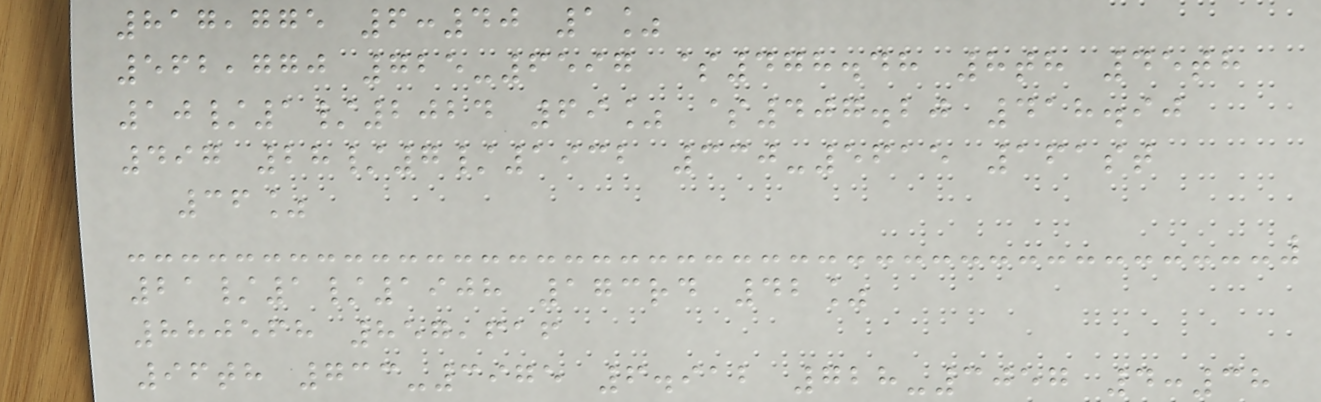817,775 6:40 1%
562,770 725-6597 $478.48 8th 45th
10/1/2024 69% $407.20 418.90
497 28/7/1932 330-5615 161st
36%
21/1/1908 173rd 42%
880568 857,616
96th 733-3975 6.912 728-3057 4:38
